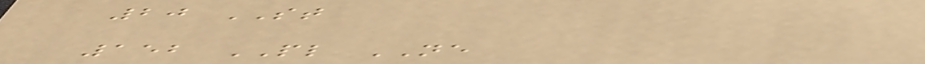20 ST
152 PL NE
